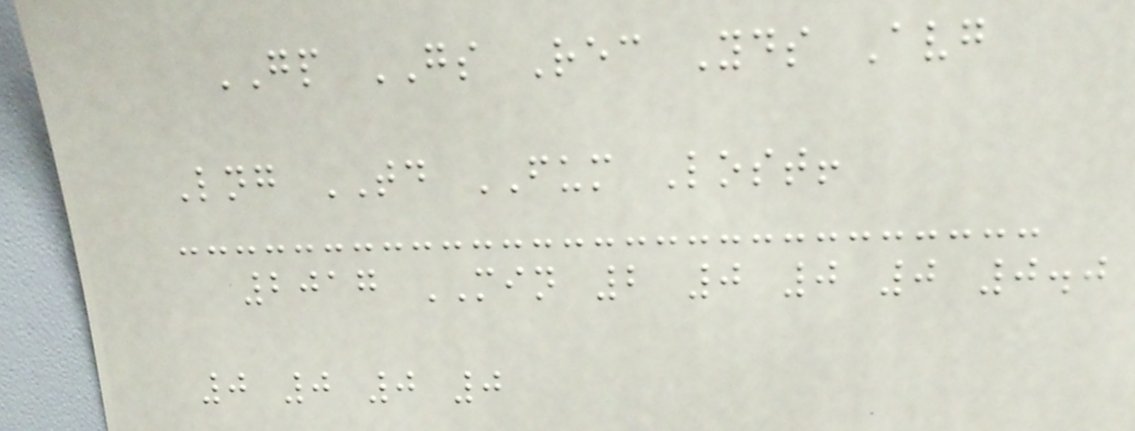GP GS Rec Yds Avg
Lng TD FUM Lost!
2017 MIN 2 0 0 0 0.0
0 0 0 0
